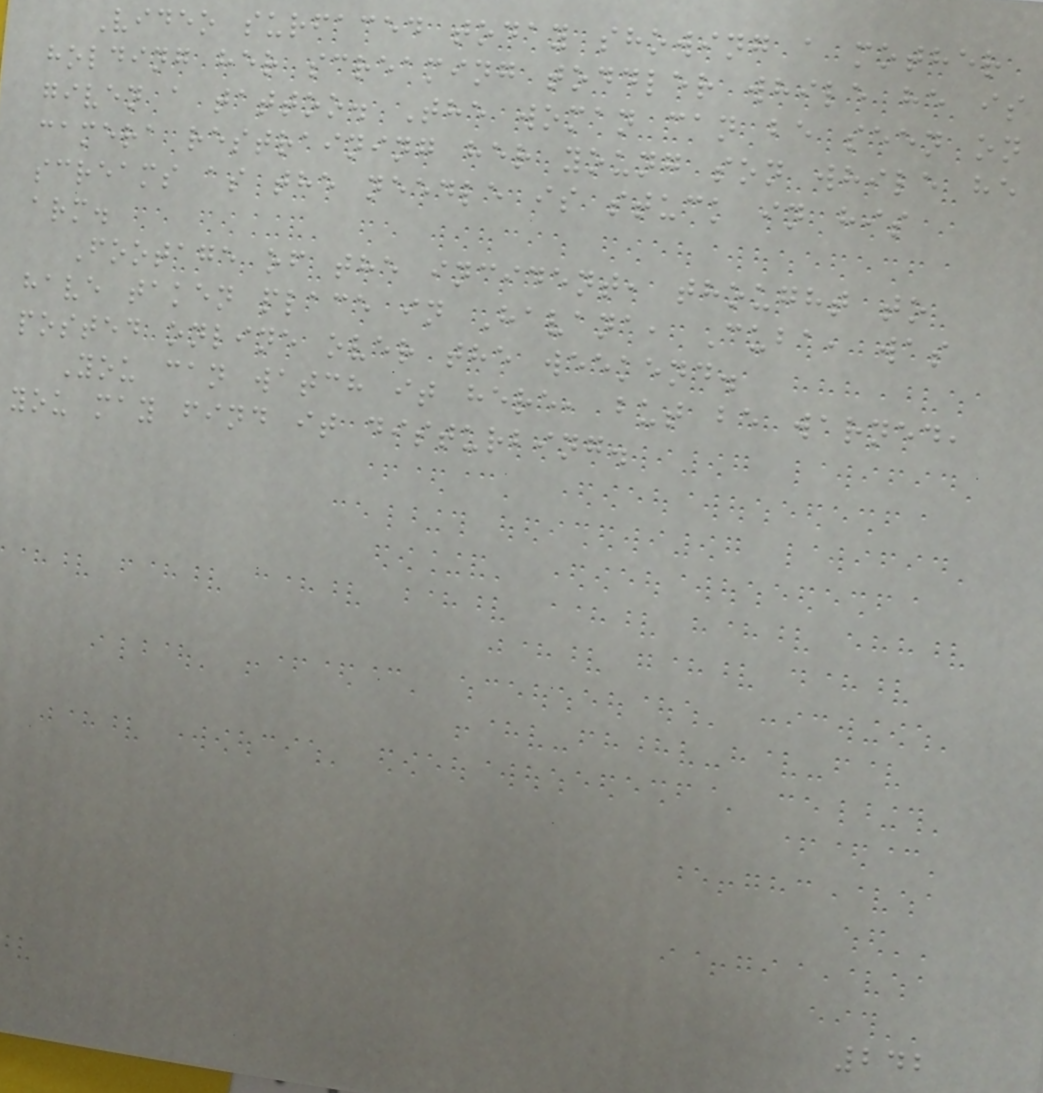Video surfaced today showing a mother
holding her screaming toddler while he is
given a tattoo. The woman can be seen on
camera restraining her young son while he
screams as the needle is stuck in his
arm.
Footage of the incident, thought to
have taken place in Havana, Cuba, was
posted online over the weekend.
You can watch it here, but be warned,
you may find it disturbing.
242
